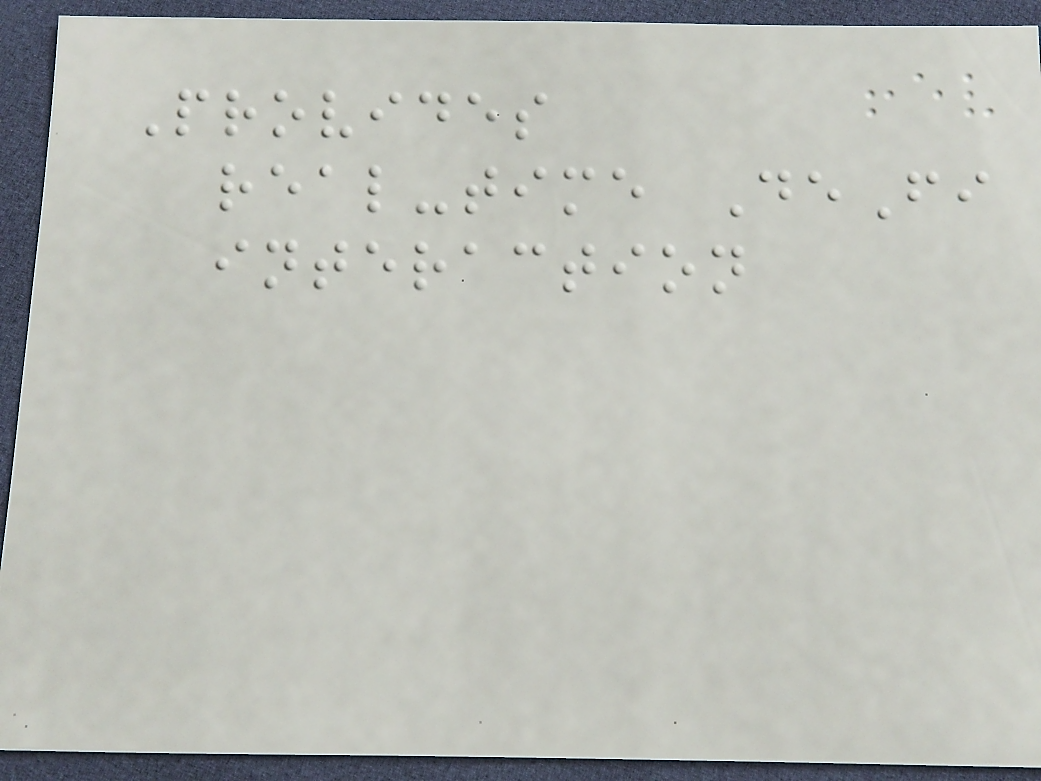Provides
real-time DeFi
interaction
